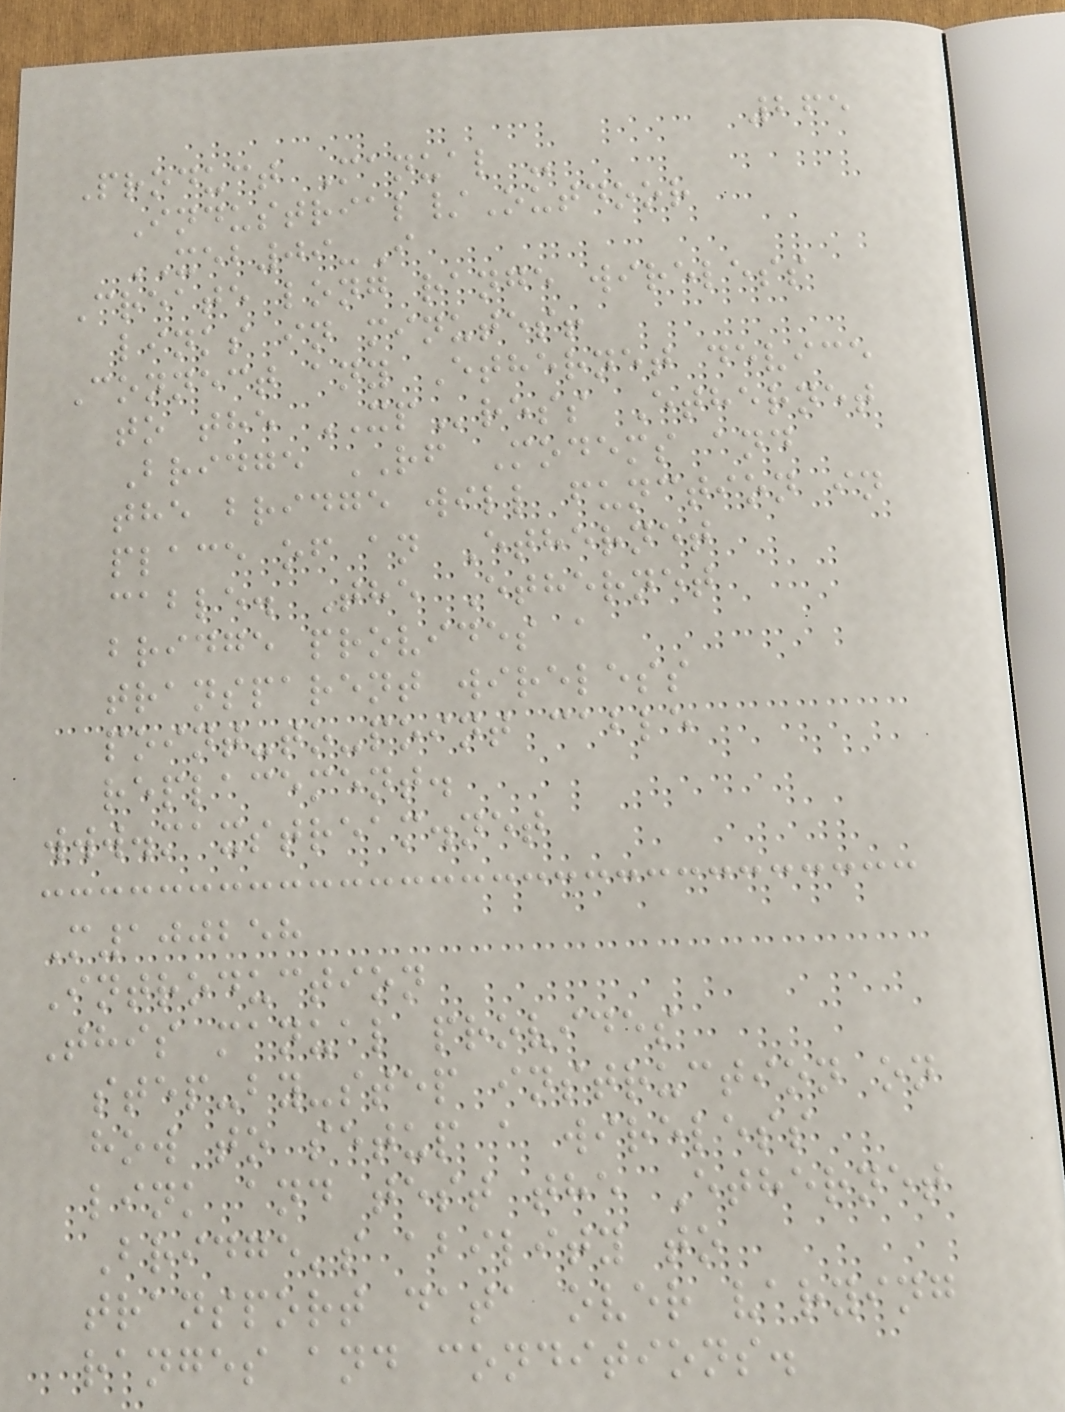265
Product Manual -
Industrial/Outdoor
XEB09-I
Create long range wireless
links in minutes!
Connect any Ethernet device
to the XPress Ethernet
Bridge RF Modems and
the bridge will function in
place of an Ethernet
cable. The Ethernet
bridge provides a
transparent wireless
point-to-point cable
replacement.
www.maxstream.net
M100258
Introduction
This manual provides
step-by-step instruction on
how to setup a wireless
link and test the Ethernet
Bridge's ability to
transport data over varying
ranges and conditions.
